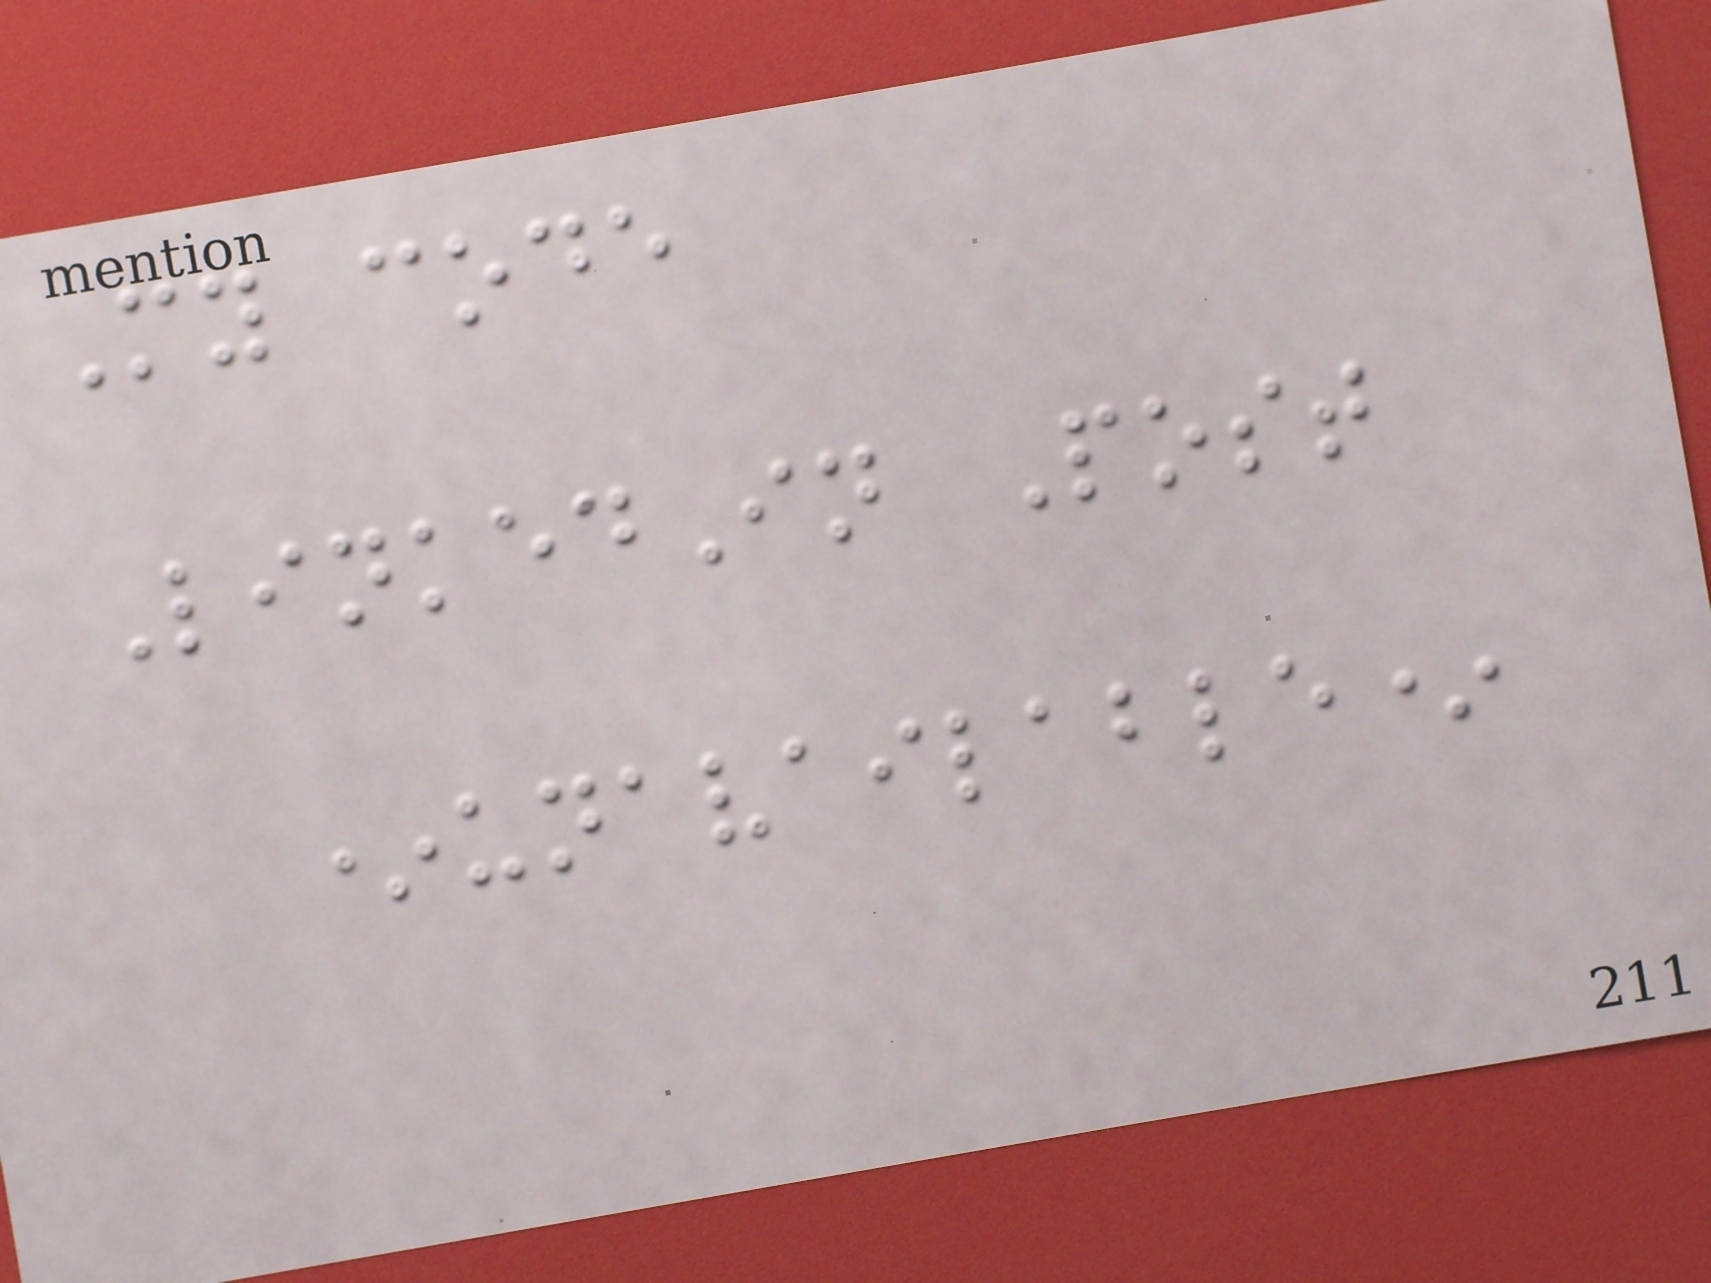My code
LinkedIn Post
*unavailable*
